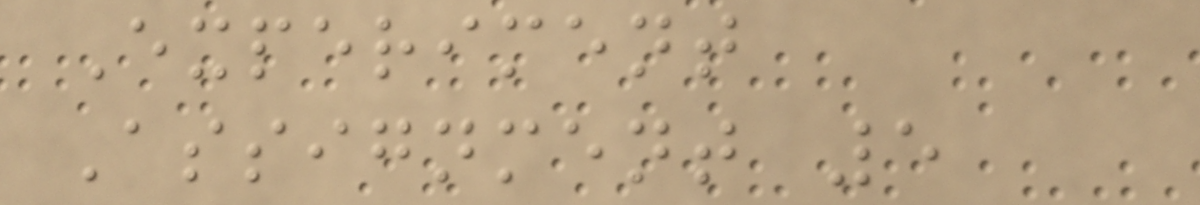Experiment
Assignment 5
